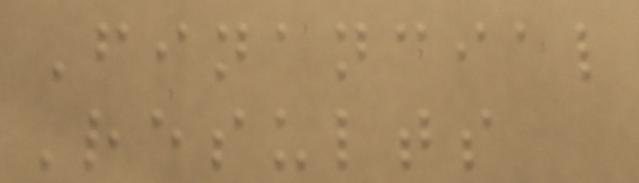Financial
Results
